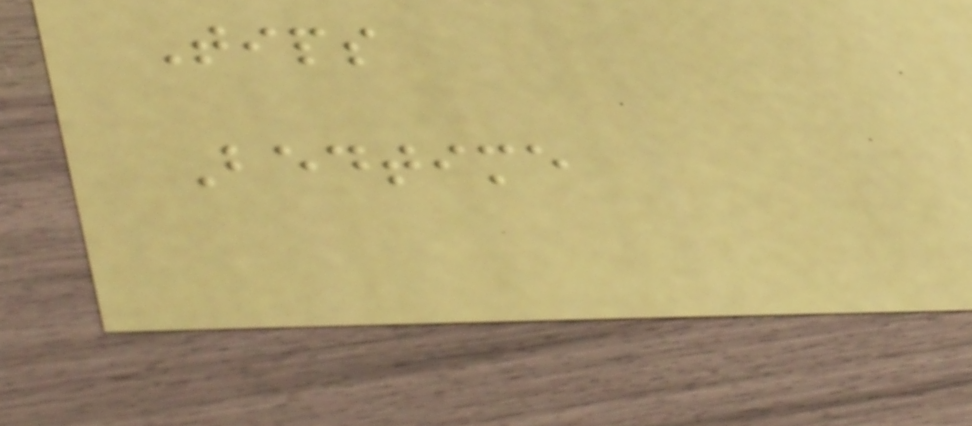Tips
Bedtime
